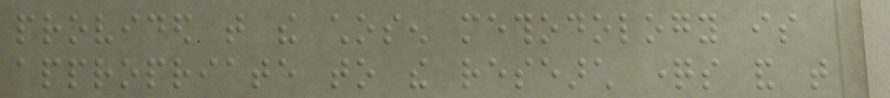provided that the chosen methodology is
appropriate to the research questions and that
